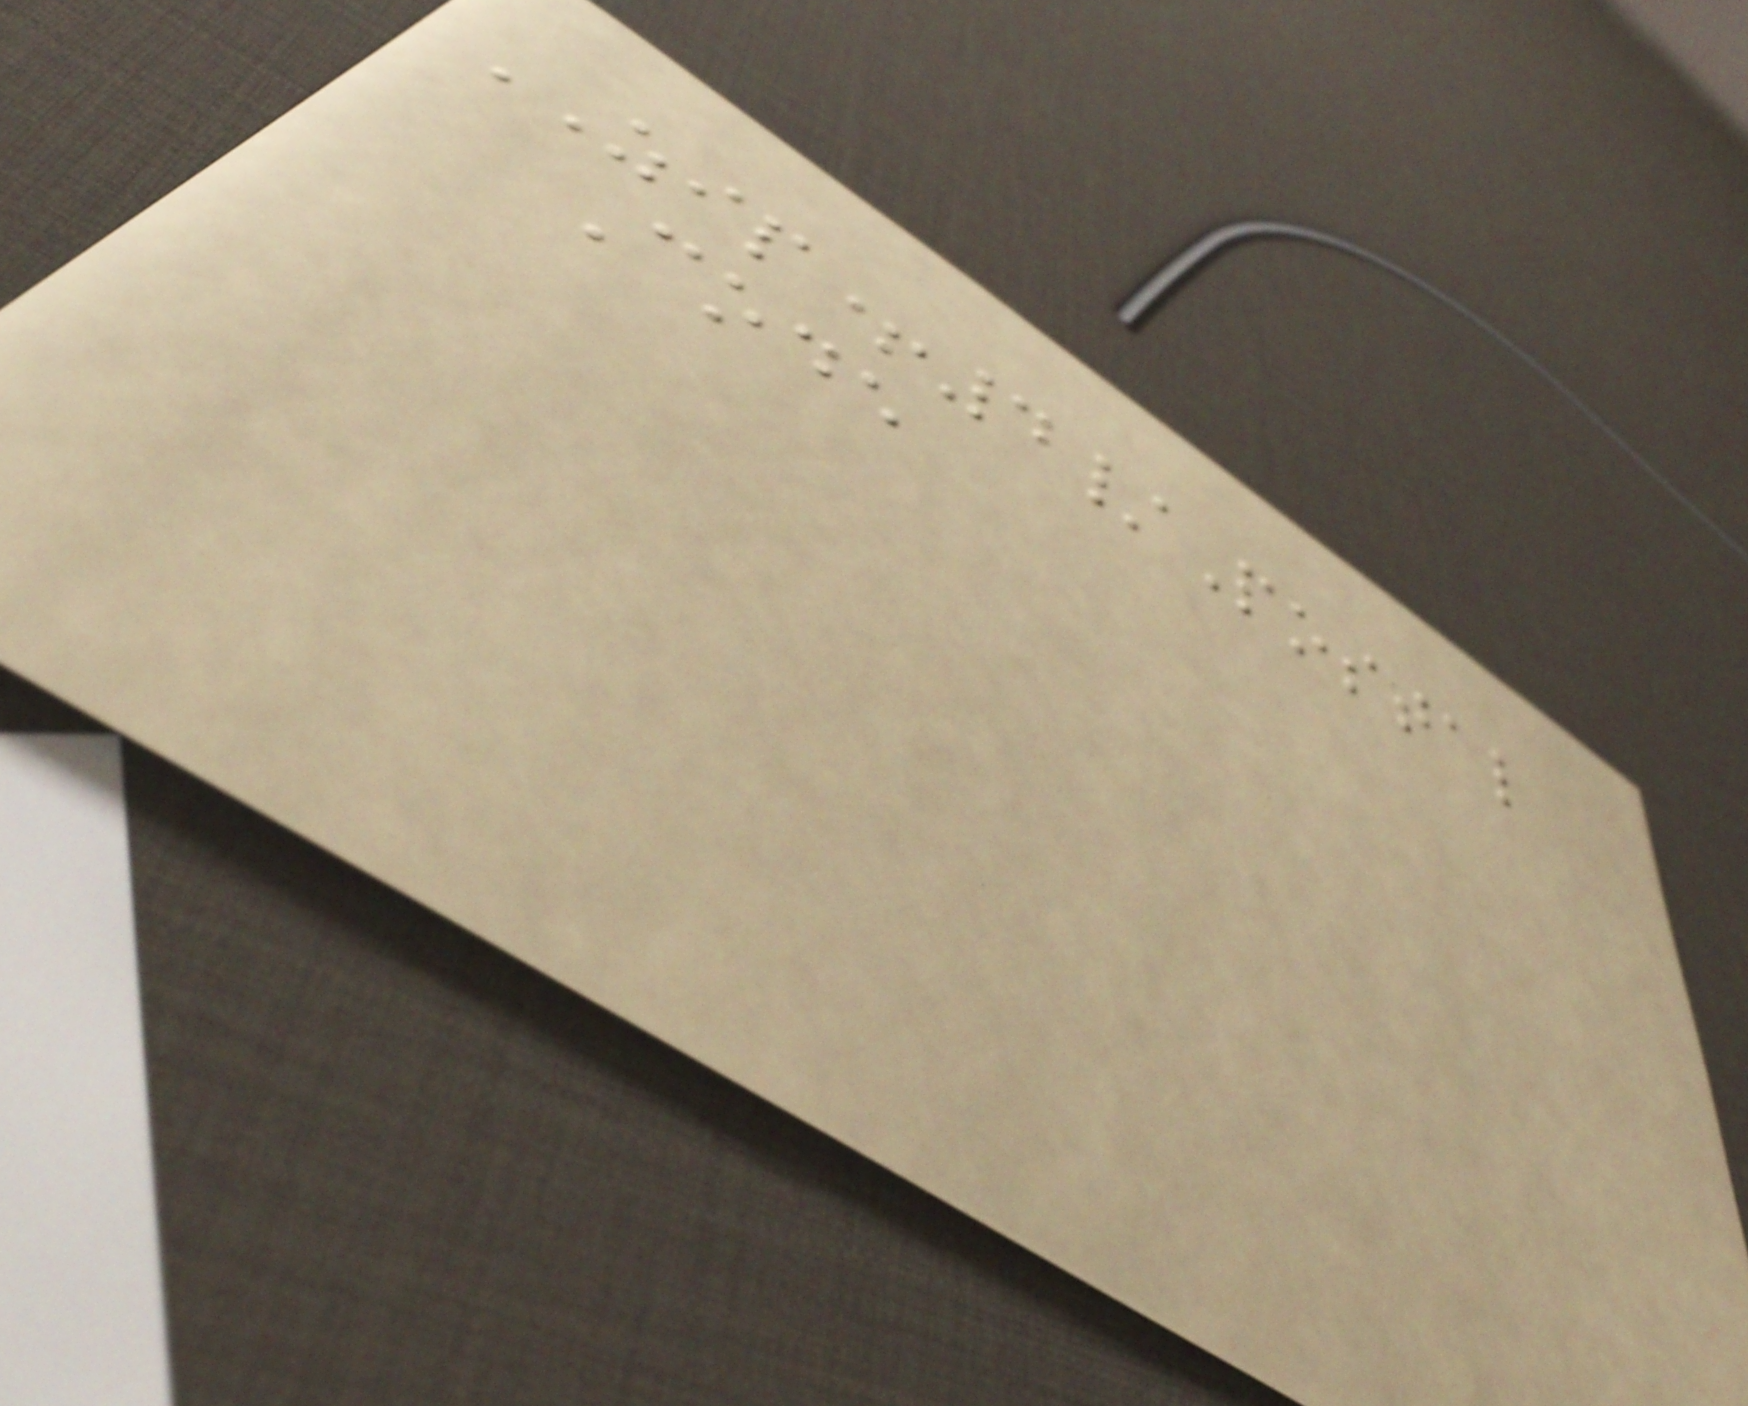ZIP+4/Postal
Code
